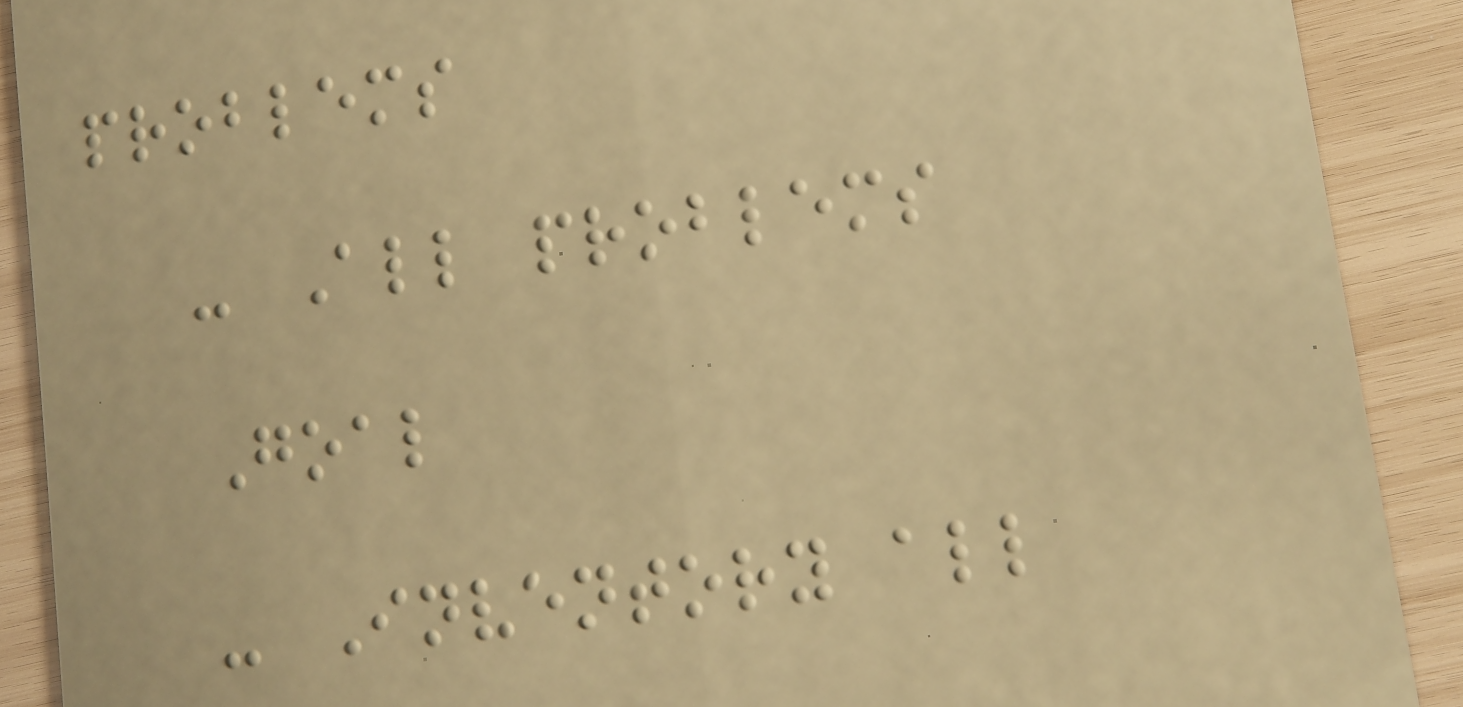problems
- All problems
Goal
- Inventory all
